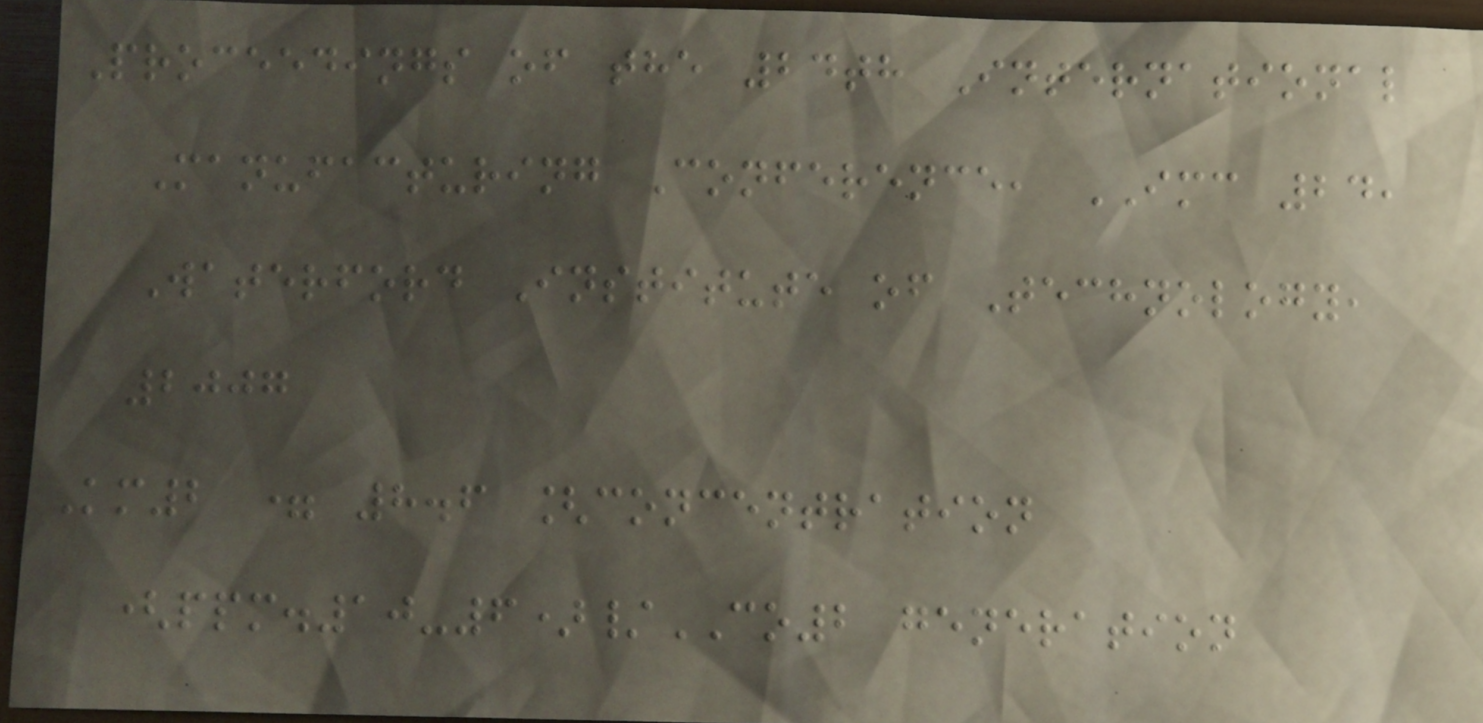Proceedings of the 24th International
Manufacturing Conference, IMC 24,
Waterford Institute of Technology,
2007
Km2 = 8.6 [concentration
(ppm.10-6)/CO2 generation
